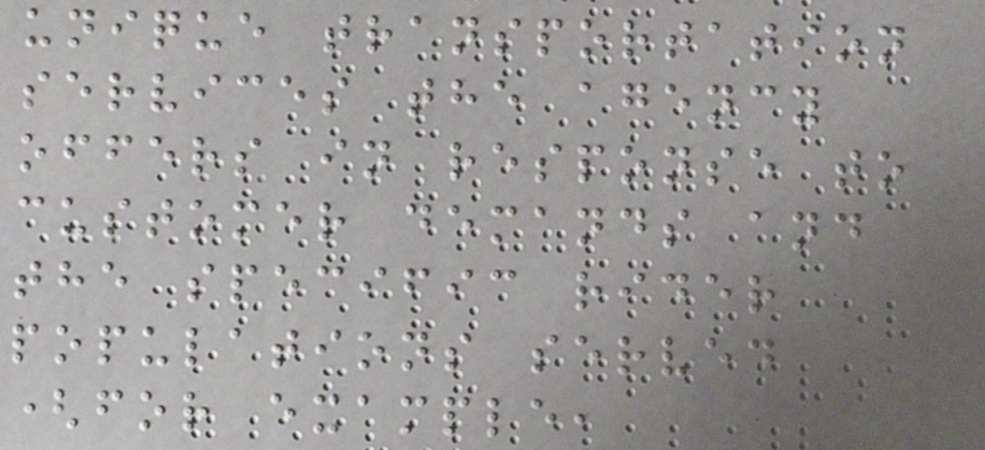unique transportation
services the agency
offers in response to
customer demands and
the specific rider
populations served
(for example,
